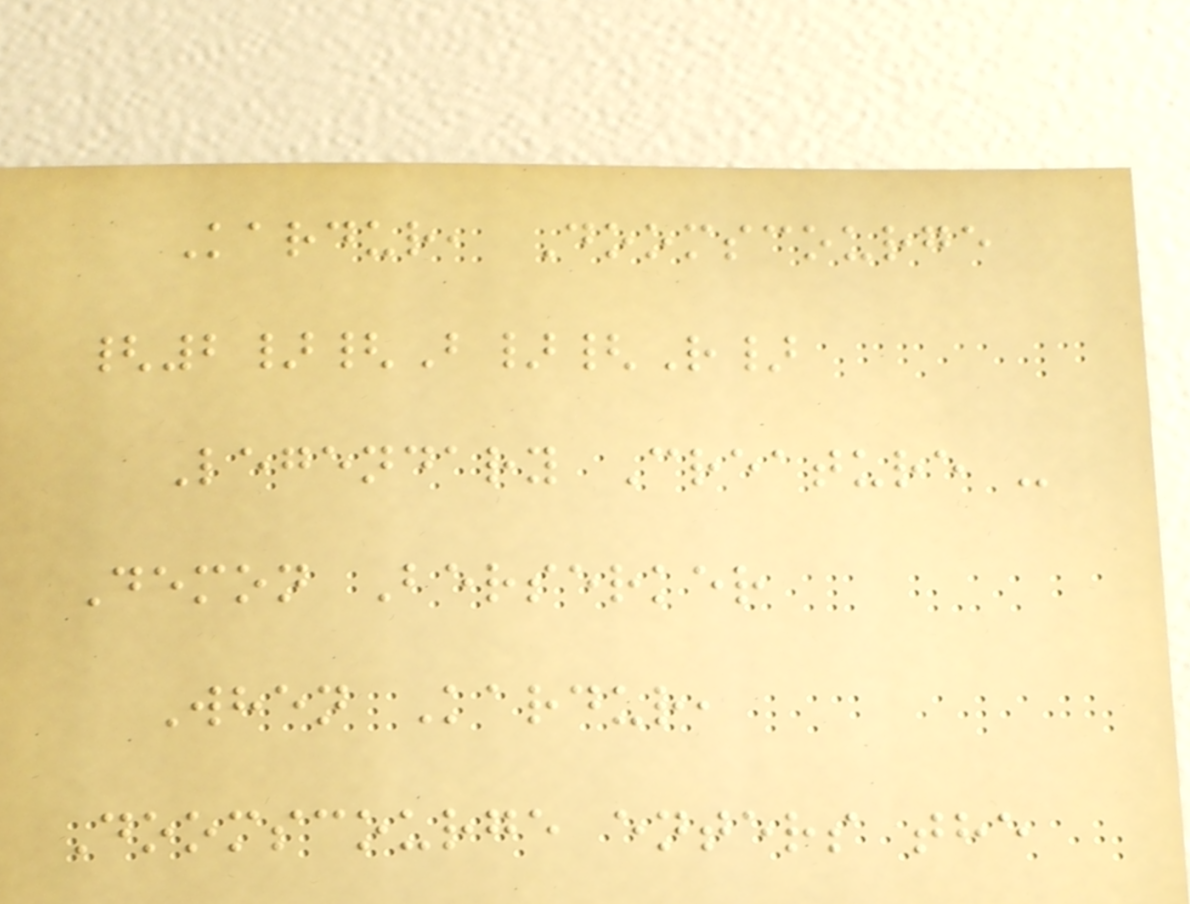Kardur, Doomscourge
{2}{B}{R}
Legendary Creature -
Demon Berserker
When Kardur,
Doomscourge enters the
